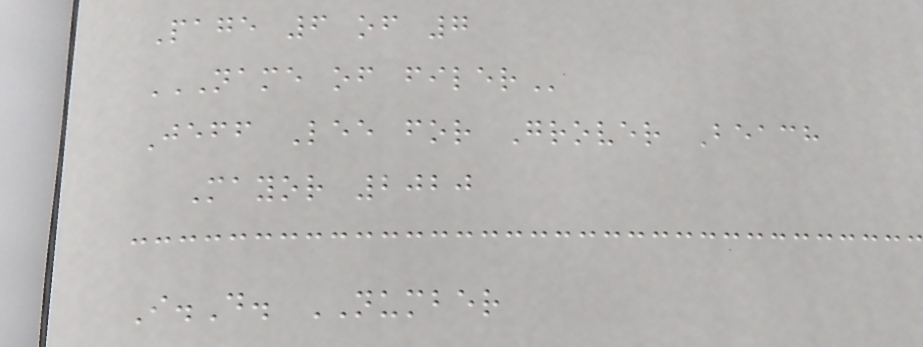Page 6 of 7
NAME OF FILER
Jeff Lee for Grover Beach
Mayor 2020
I.D. NUMBER
